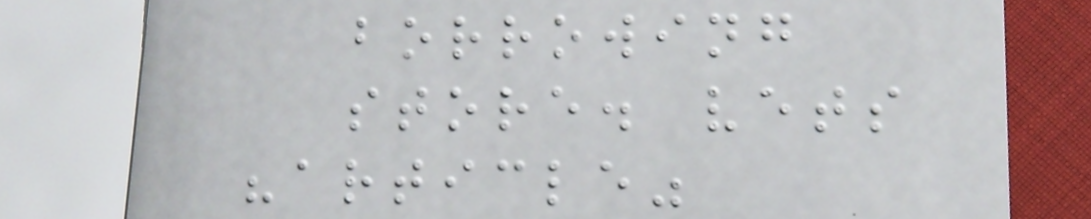borrowing
store. vets
"article"
